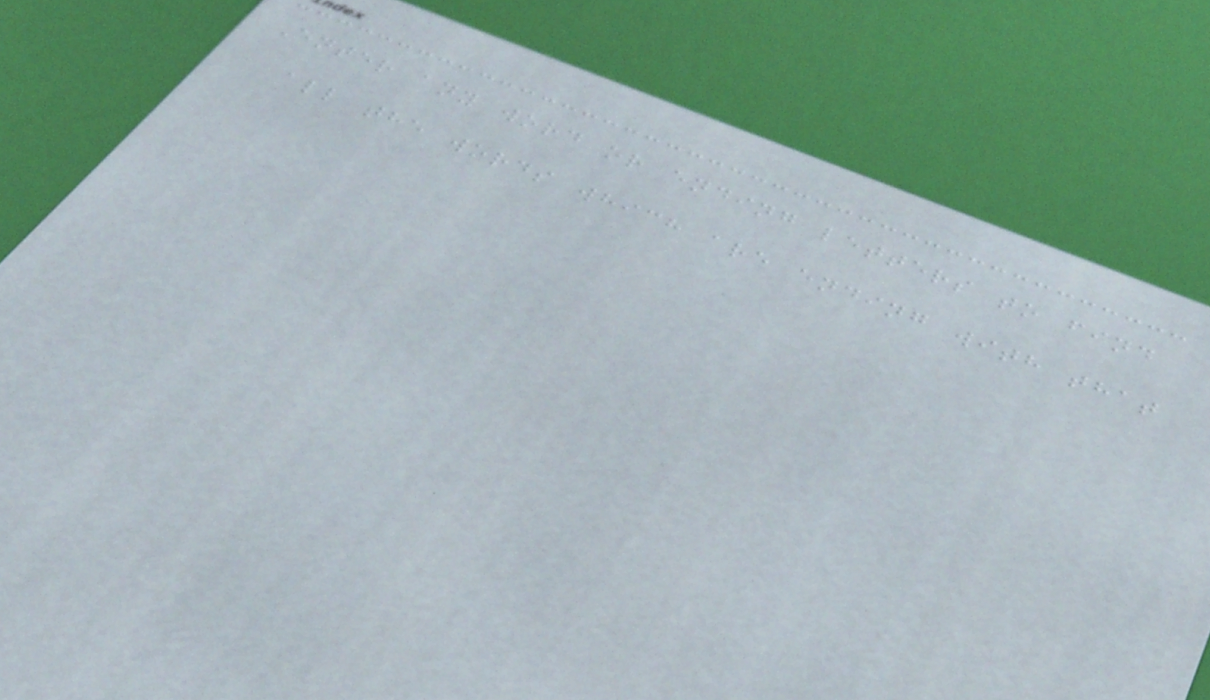Enter any word or ending letters to find
all the words which are ending with that
